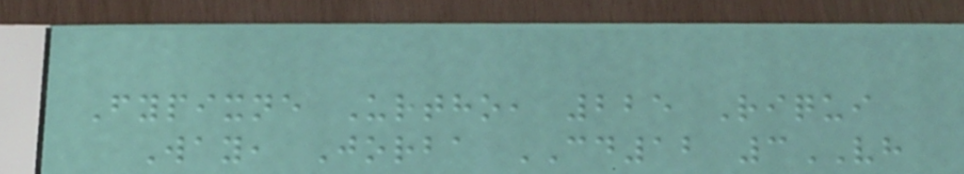Fypixne Urtho, 225 Riqui
Way, Jorba CD12 3VH
